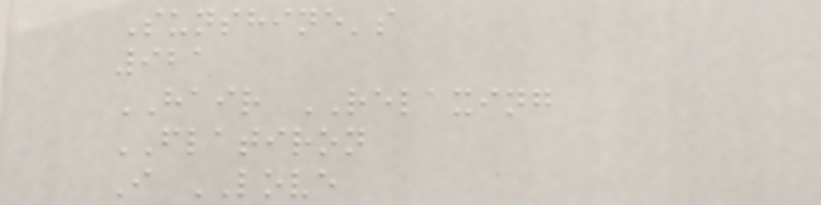Sunshine's
921
HAIR RELAXING
FLATIRON
I LOVE
